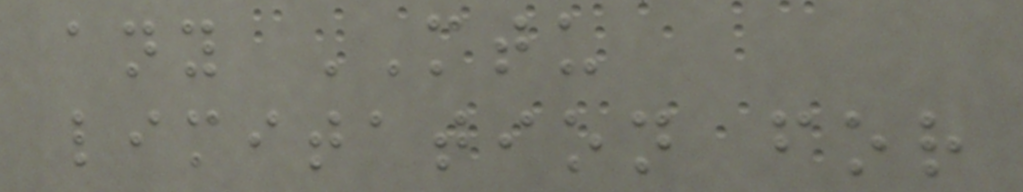any MTU
limitation for
